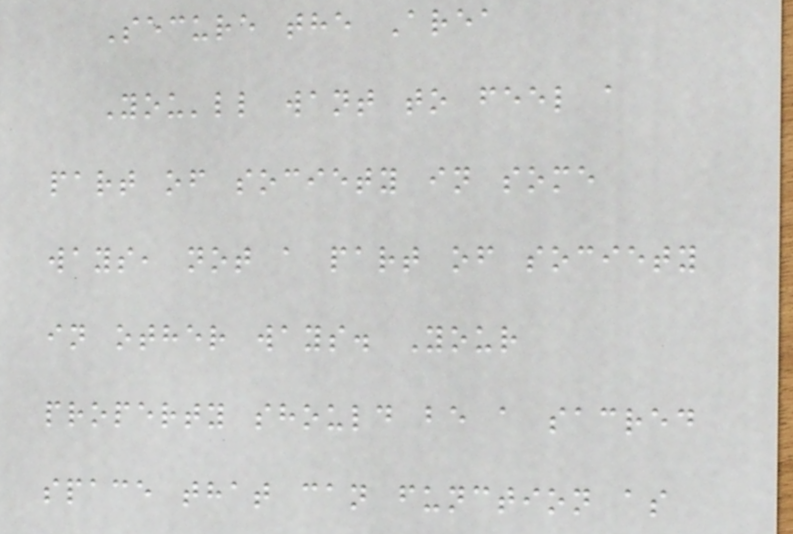Secure the Area
You'll want to feel a
part of society in some
ways, not a part of society
in other ways. Your
property should be a sacred
space that can function as
